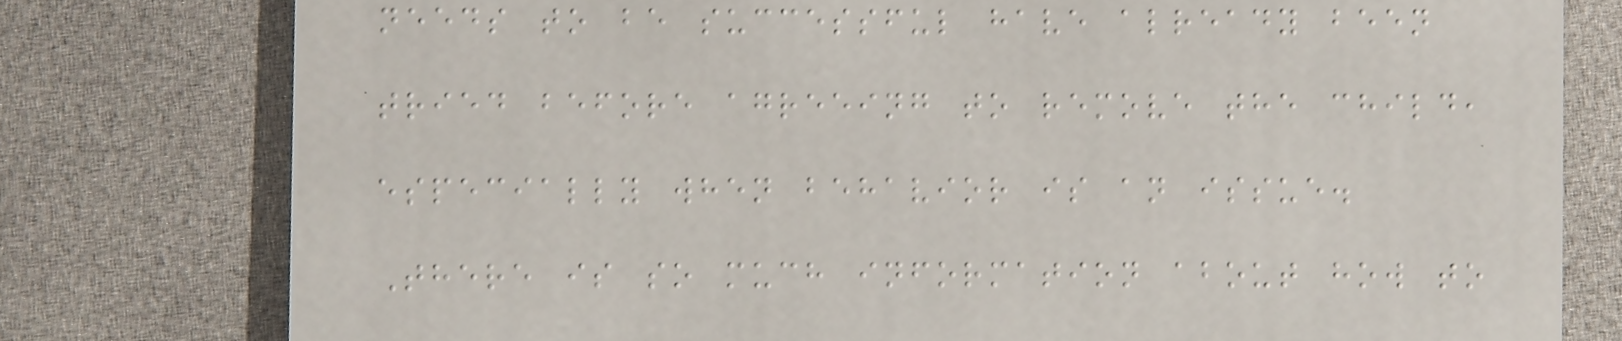needs to be successful have already been
tried before agreeing to remove the child,
especially when behavior is an issue.
There is so much information about how to
